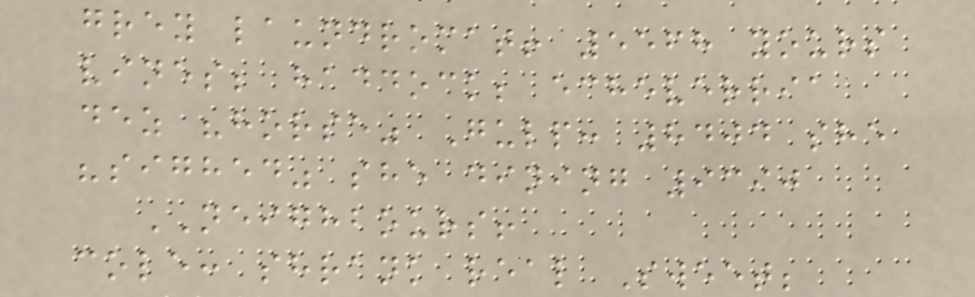grey laundromat! 5568 yours
vines; haddock; echeverria
dez "horse" Gulp: 8404 she
"sighed" she dining 9390
NEIGHBOURS!
cole: shrank real Sweet;
